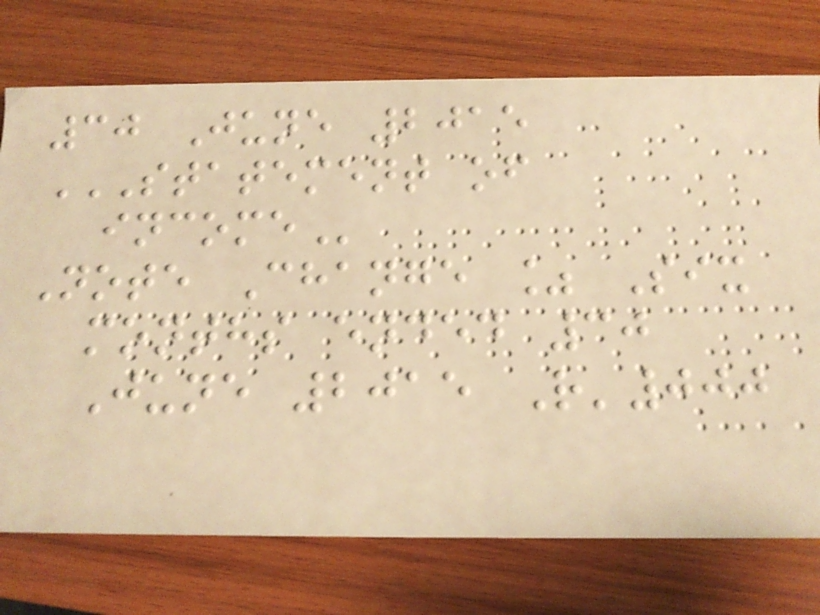30 June 2015
STATEMENT OF
INCOME
Note Change % Six
months ended 30
June 2015 R'000
